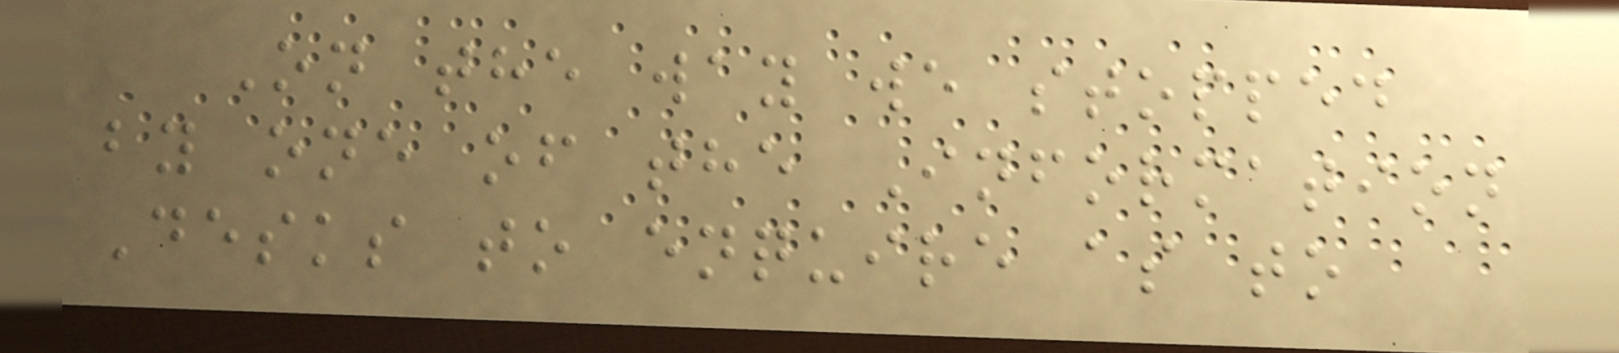On the way we stopped
by one of the Information
Desks to enquire as to
